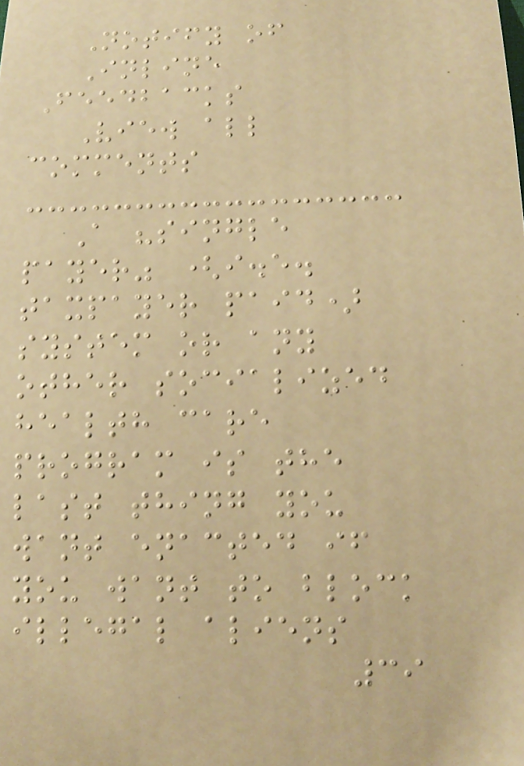Notify of
Inline
Feedbacks
View all
comments
A "single
payer" (i.e.
taxpayer paid)
system or any
other socialized
health care
program is the
last thing you
want enacted if
you want to block
illegal aliens
39
